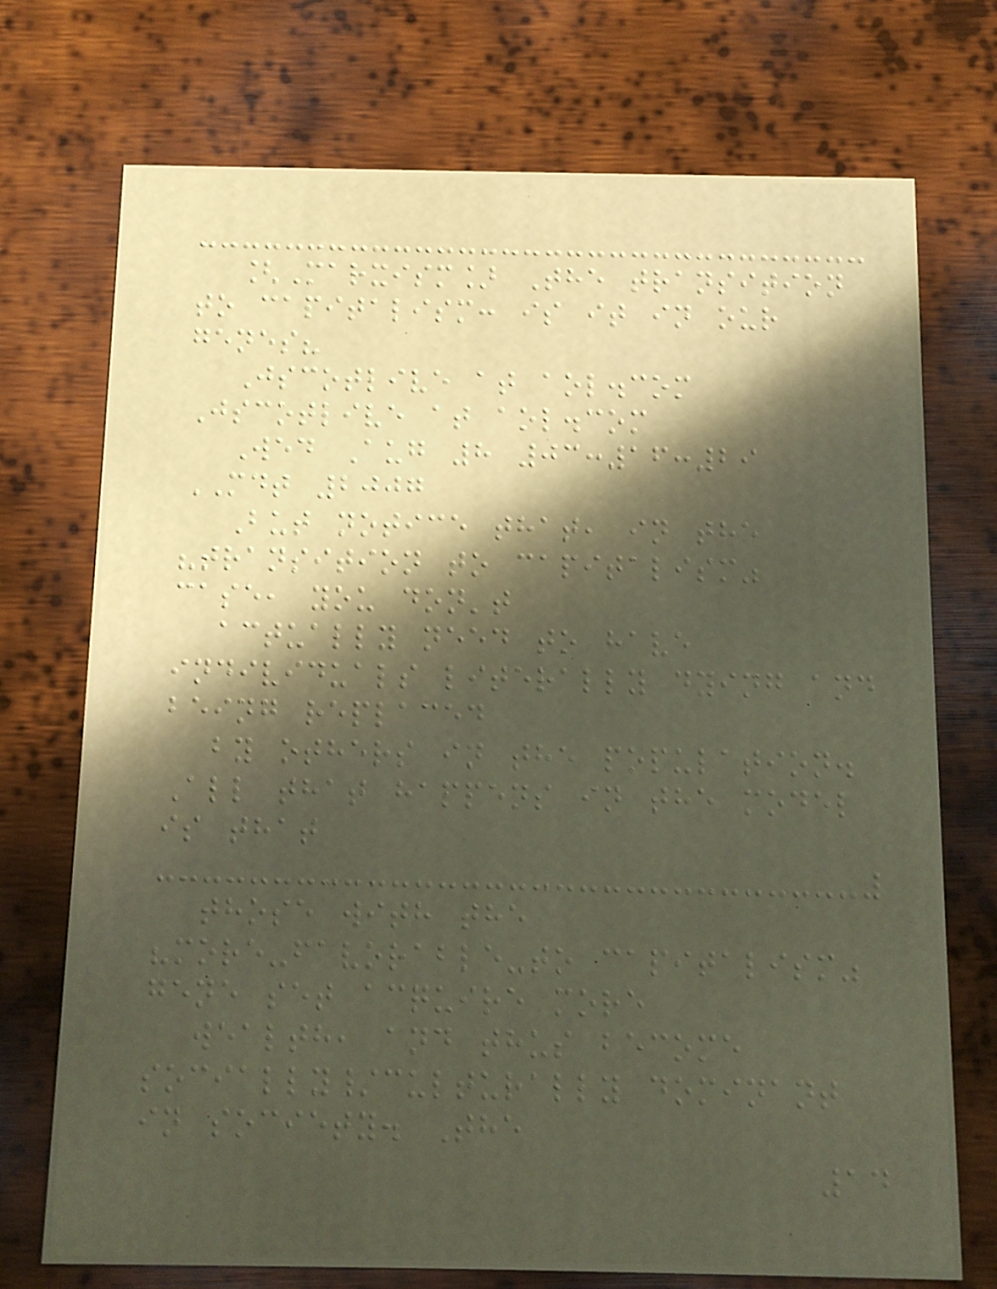[Marxism] The transition
to capitalism: is it in our
genes?
Jscotlive at aol.com
Jscotlive at aol.com
Wed Aug 8 03:16:29
MDT 2007
But notice that, in the
"transition to capitalism"
case, you don't
actually need to have
individuals literally dying and
being replaced
by others in the population.
All that happens in the model
is that
those with the
"more-favorable-to capitalism"
gene set acquire more
wealth, and thus become
socially/culturally dominant
in society. The
14
